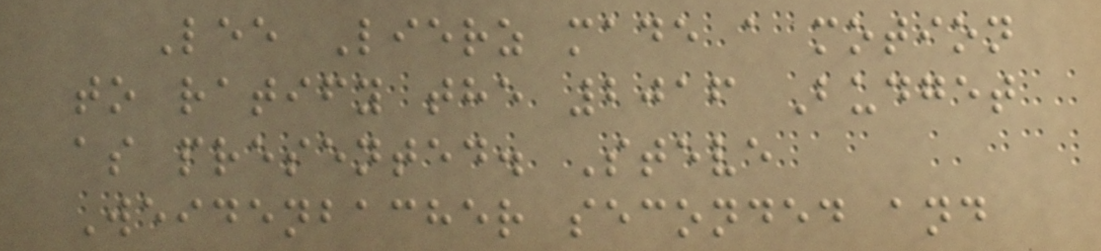Lee Lierz made a motion
to ratify the 2016 Budget
as presented. Steve
Weidenbacher seconded and
